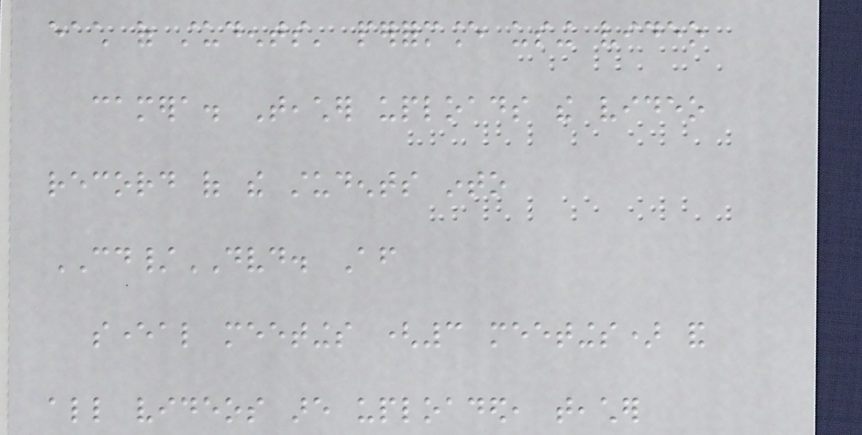each of students' performance using video
camera. Teacher uploads the video
record of the students into
CD/DVD. After
several meetings (3 meetings) and
all videos are uploaded, teacher
